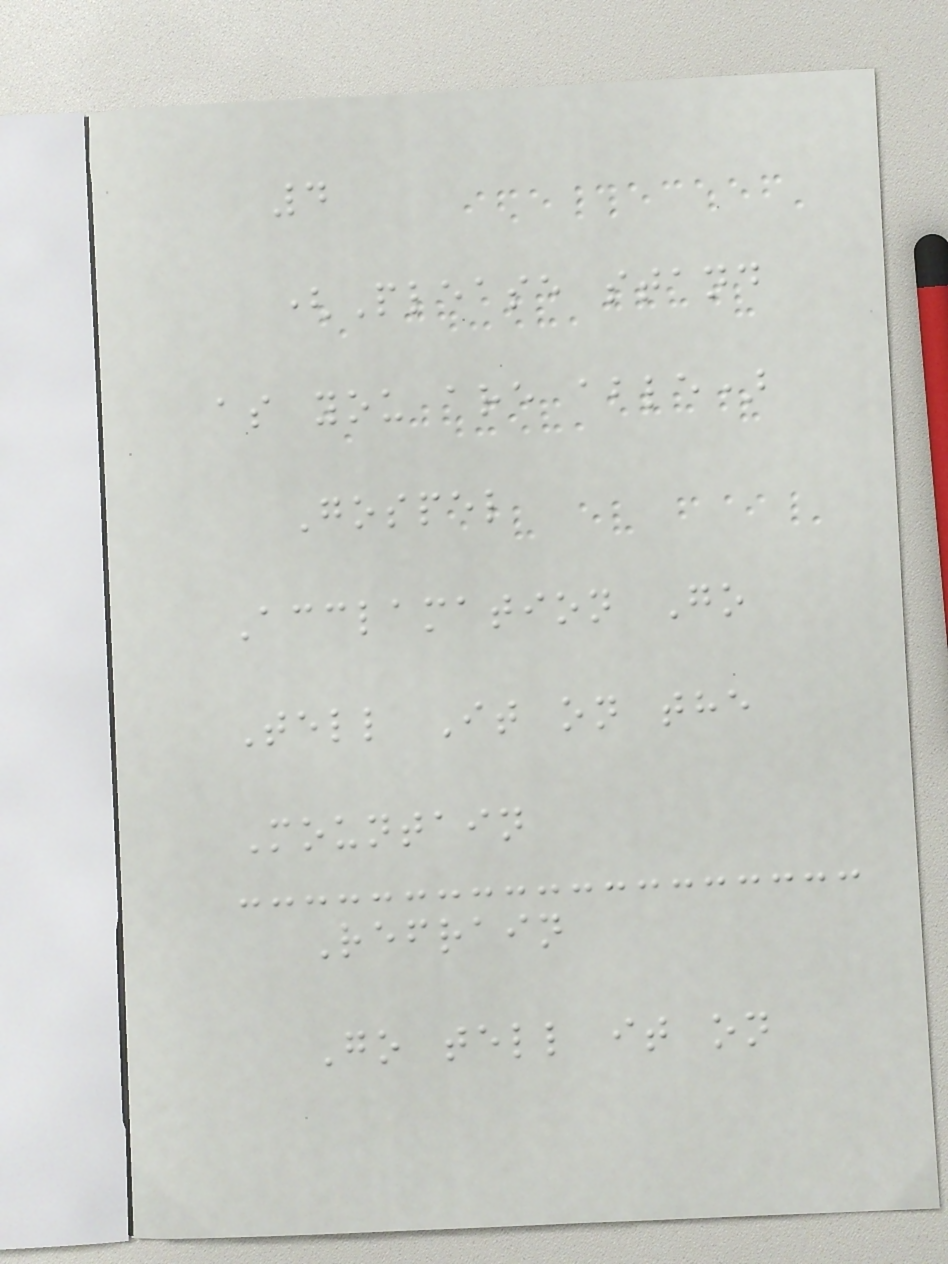4
(Please stand
as you are able)
Gospel
Acclamation Go
Tell It on the
Mountain
Refrain
Go tell it on
